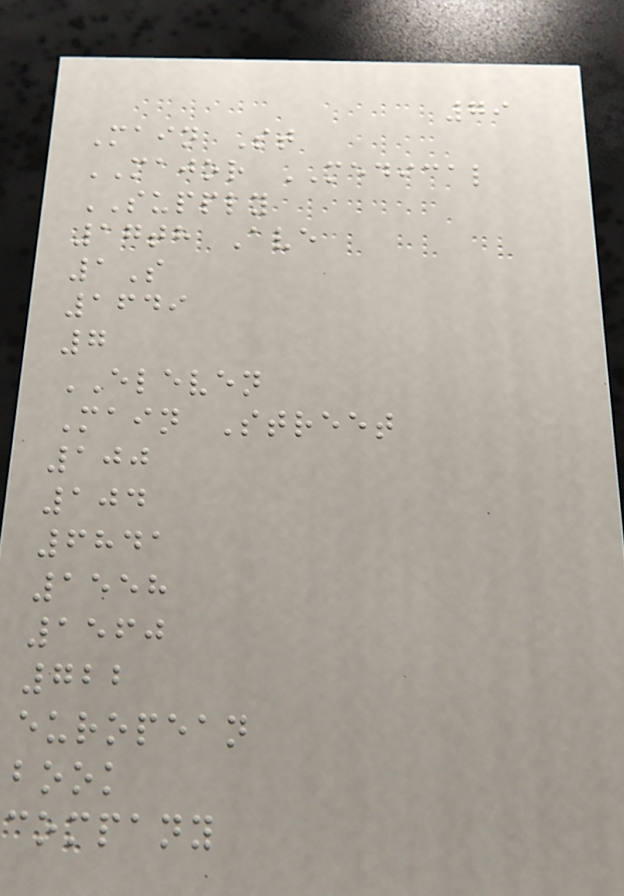79
Main St
MAJOR MEDICAL
SUPPLY
17th Ave
1S
1649
7
ELEVEN
Main Street
100
104
6841
1558
1560
722
european
book
company
